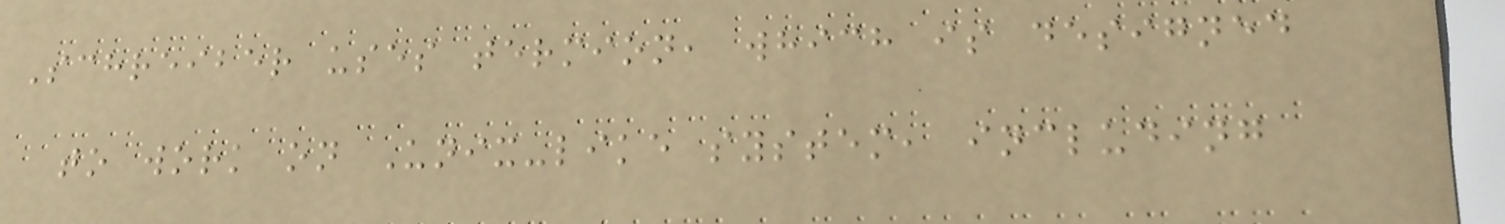Schreiber uses termion, which is designed
to work on Unix-like system, including
